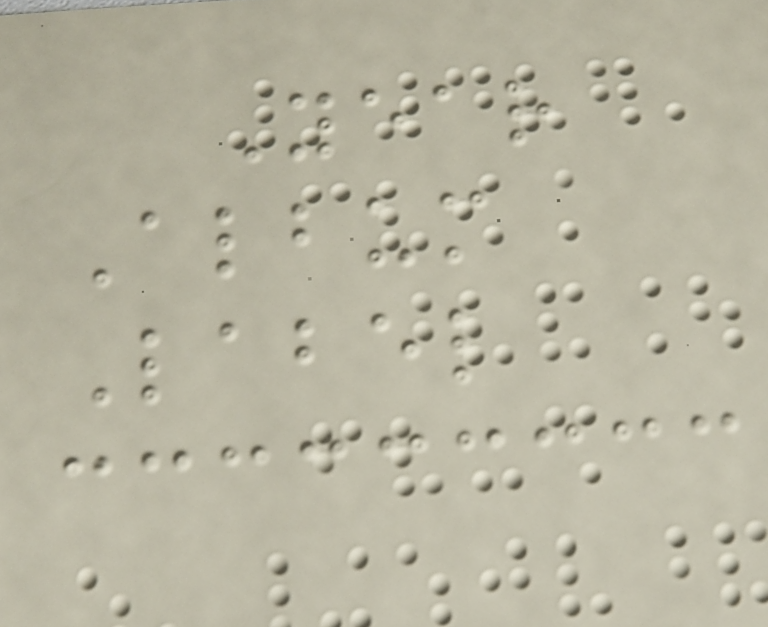Year
Album
Label
